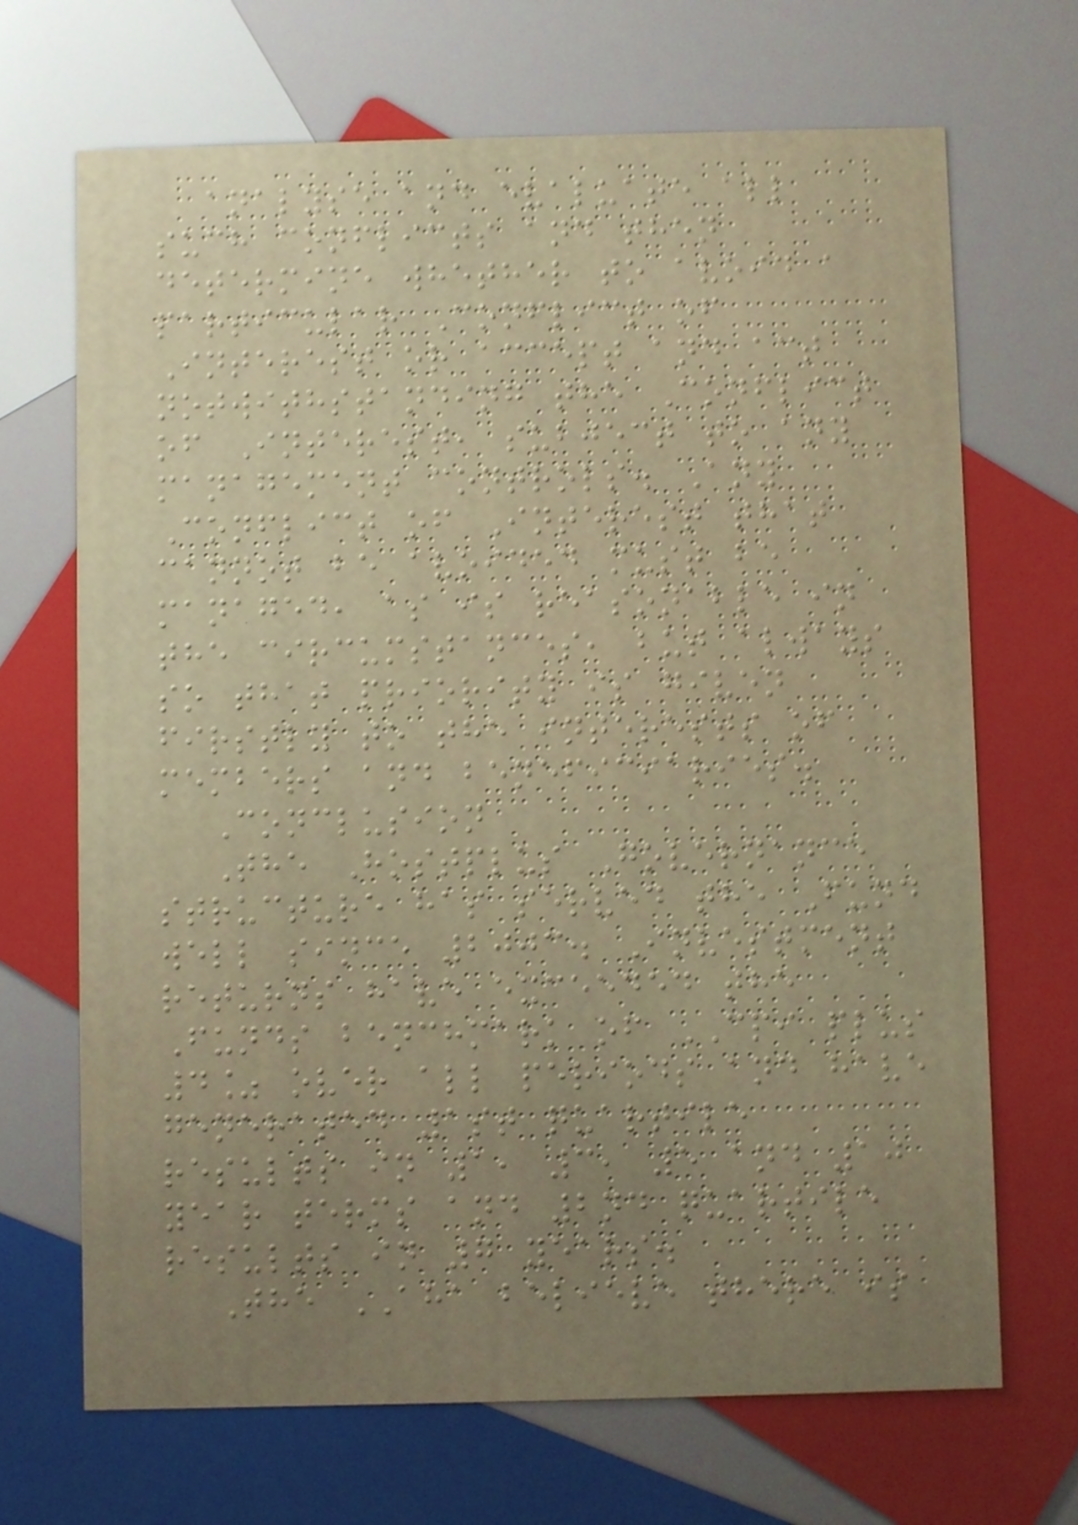analyse and evaluate all
such conflicts and then
determine whether to avoid a
particular Conflict of
Interest or accept and act
notwithstanding the Conflict
of Interest, subject to any
management controls. Any
Conflict of Interest that
cannot be avoided must be
managed, as is reasonable in
the circumstances, but always
so that priority is given
firstly to the interests of
members and beneficiaries.
Conclusion
The Hostplus Governance
structure has served the Fund
well since 2003. Investment
returns have exceeded the
Funds benchmark of CPI plus
4% over all periods and have
generated 1st quartile
results in 1, 3, 5 and 10
year terms and 2nd quartile
results in 7 years.
The AHA believe there is
